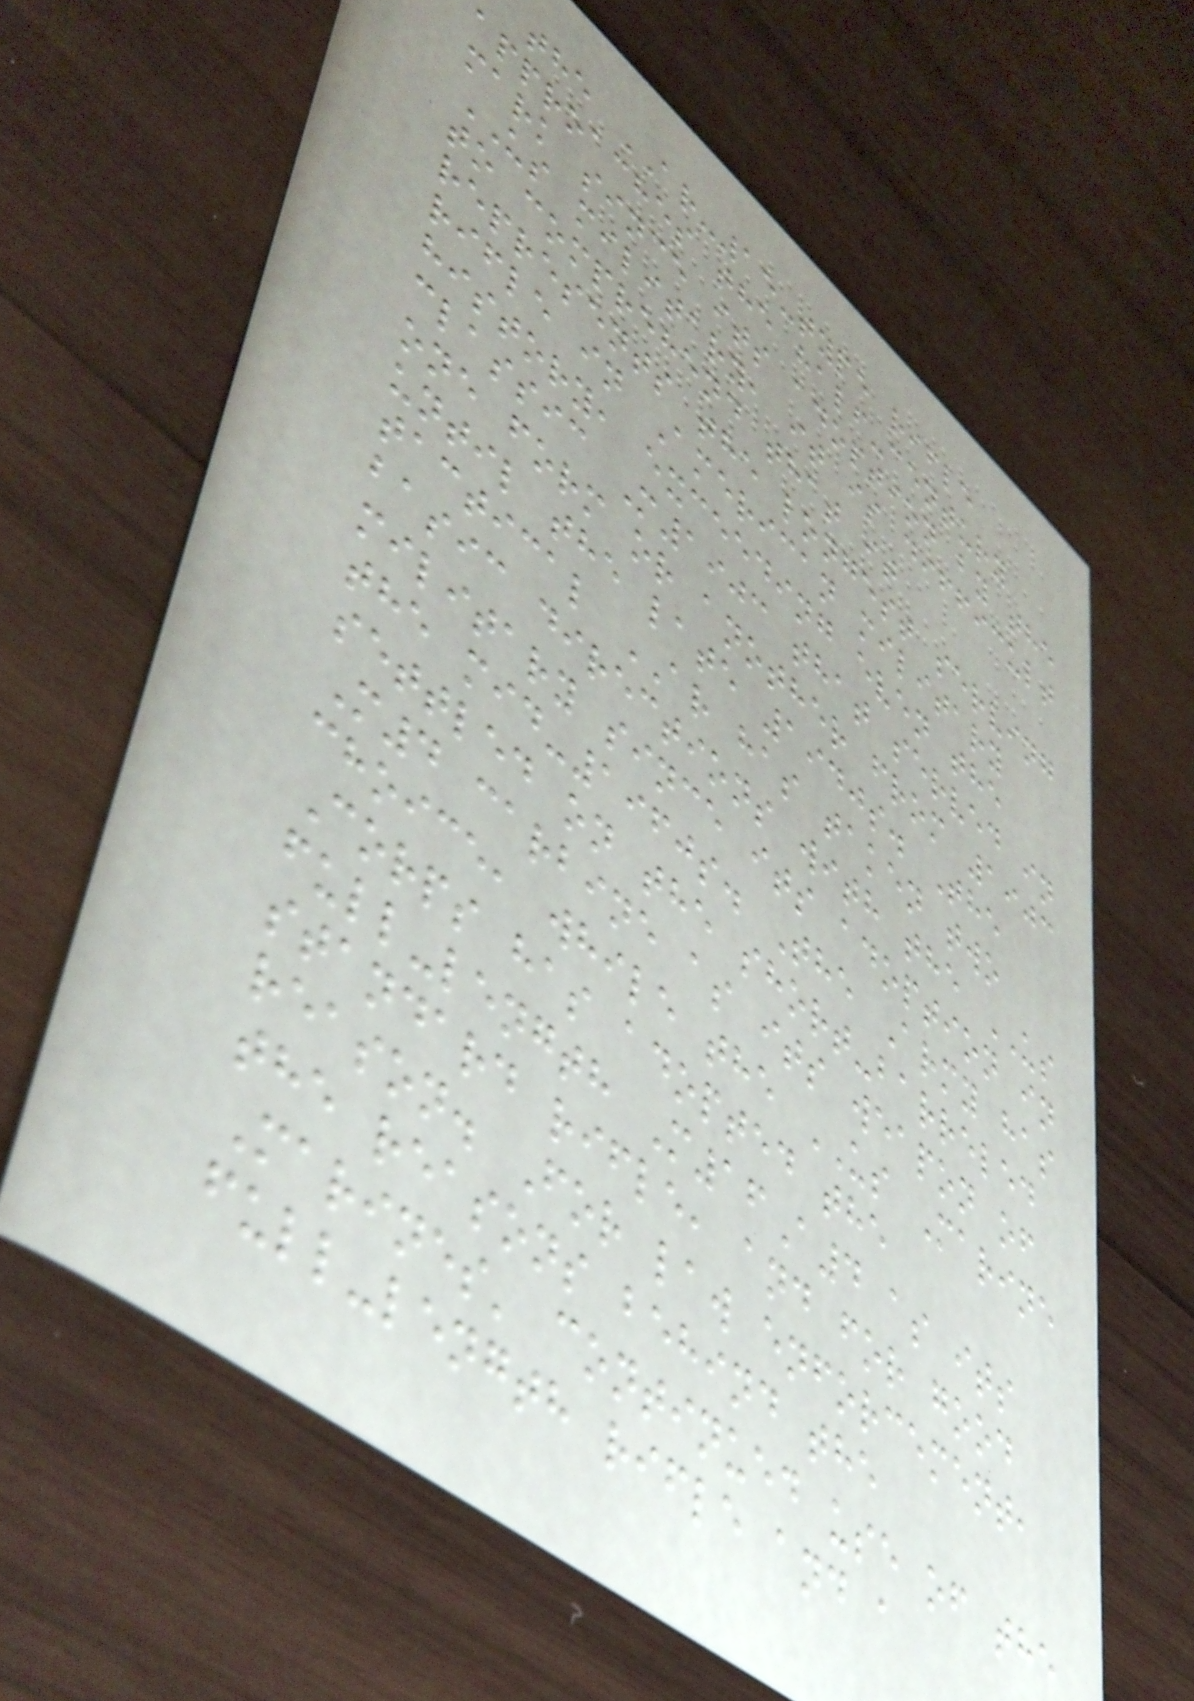the AR-15-type rifle
approaches the half-century
mark since its adoption by the
US military, it is difficult
to comprehend that it
represents the longest serving
rifle in American military
history, exceeding even the
classic M1903 that served in
one form or another from 1903
until the late 1940s. The
tactical AR has taken two
basic directions with the US
military since its adoption in
the mid-1960s. The Army has
settled on the short-barreled
M4 carbine as its weapon of
choice, while the US Marine
Corps has adopted the
full-length M16A4 as its
standard rifle, and for good
reason. For law enforcement,
the reasons behind the
Marines' continued use of the
full-length rifle and a
